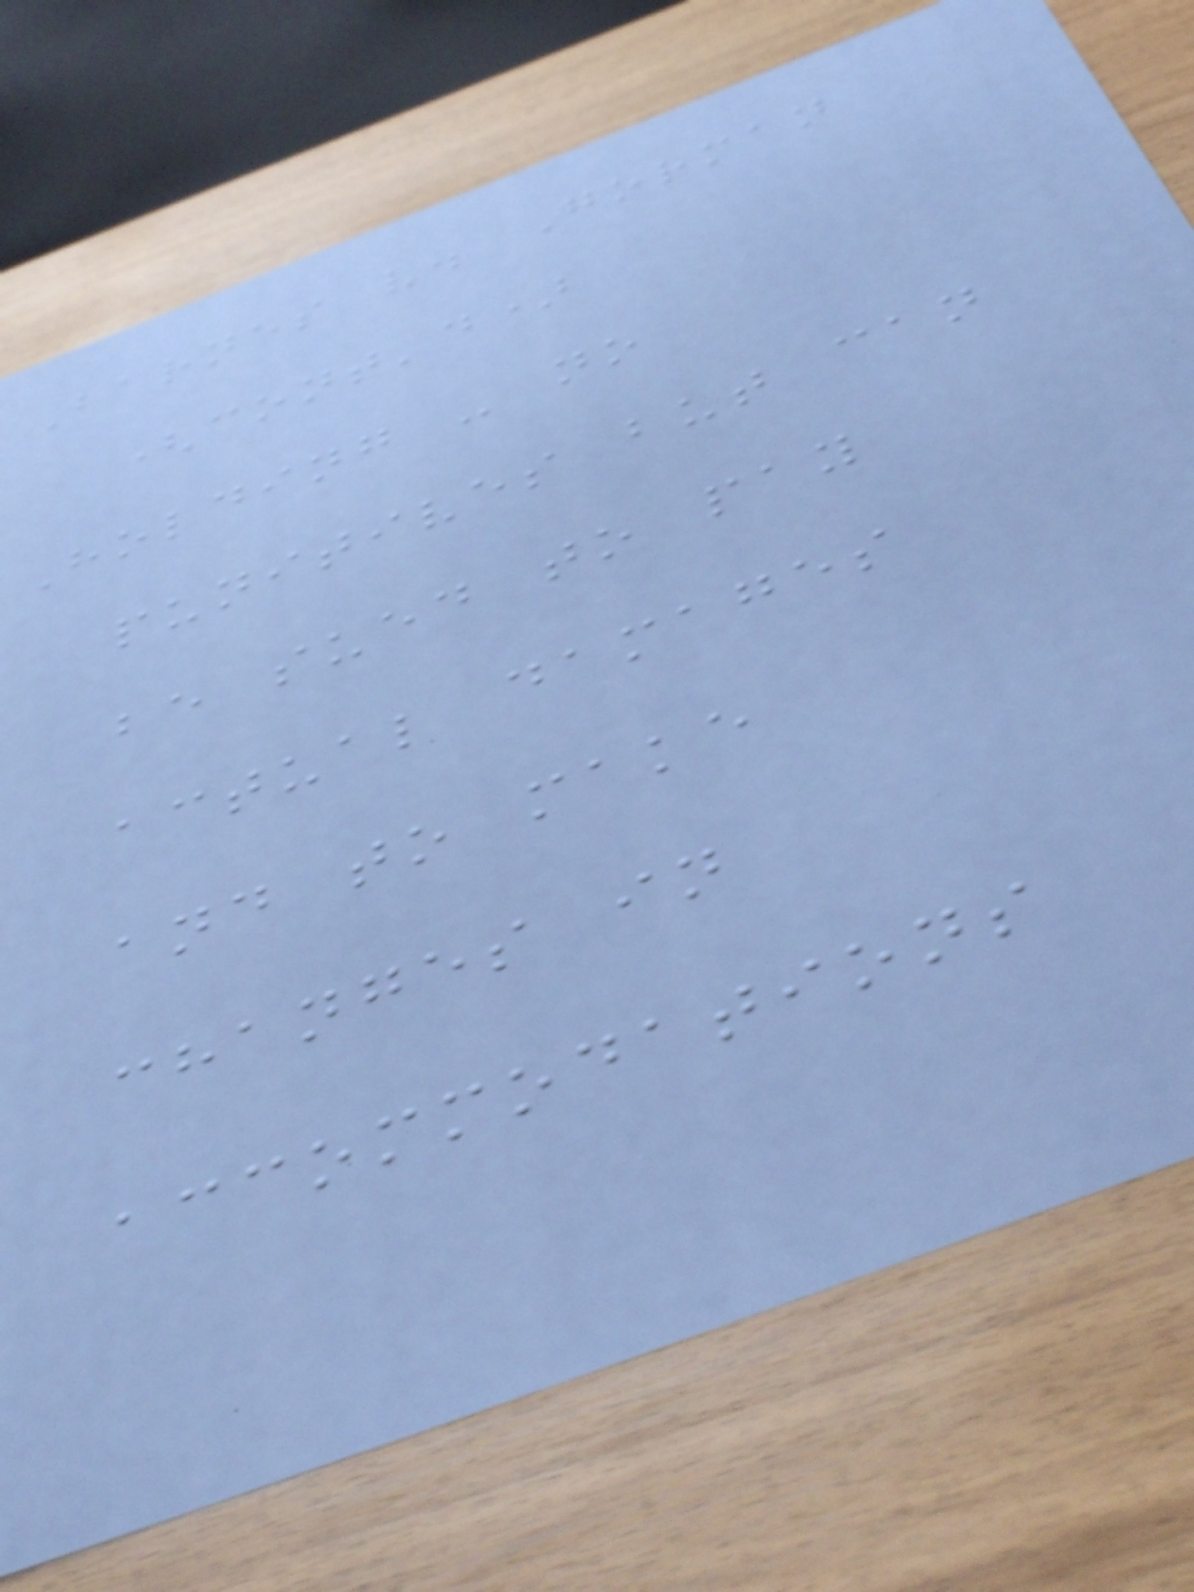Barnes v. Gorman
(cont'd)
Holding - no
punitives but can
be sued to pay
actual damages
and to make
changes in
accommodations
